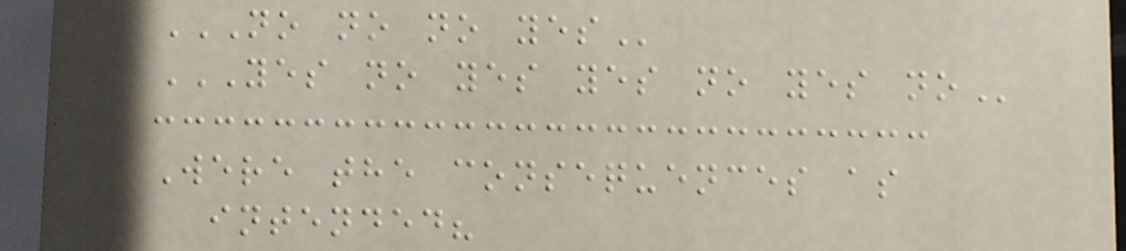NO NO NO YES
YES NO YES YES NO YES NO
Were the consequences as
intended?
